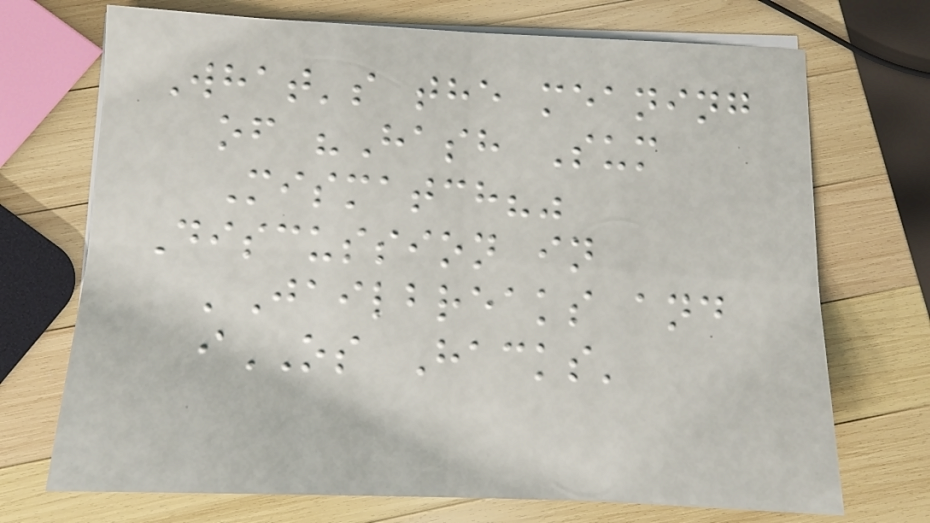What's the meaning
of "Hash Sum
Mismatch?"
Discussion in
'Jailbreaks and
iOS Hacks'
